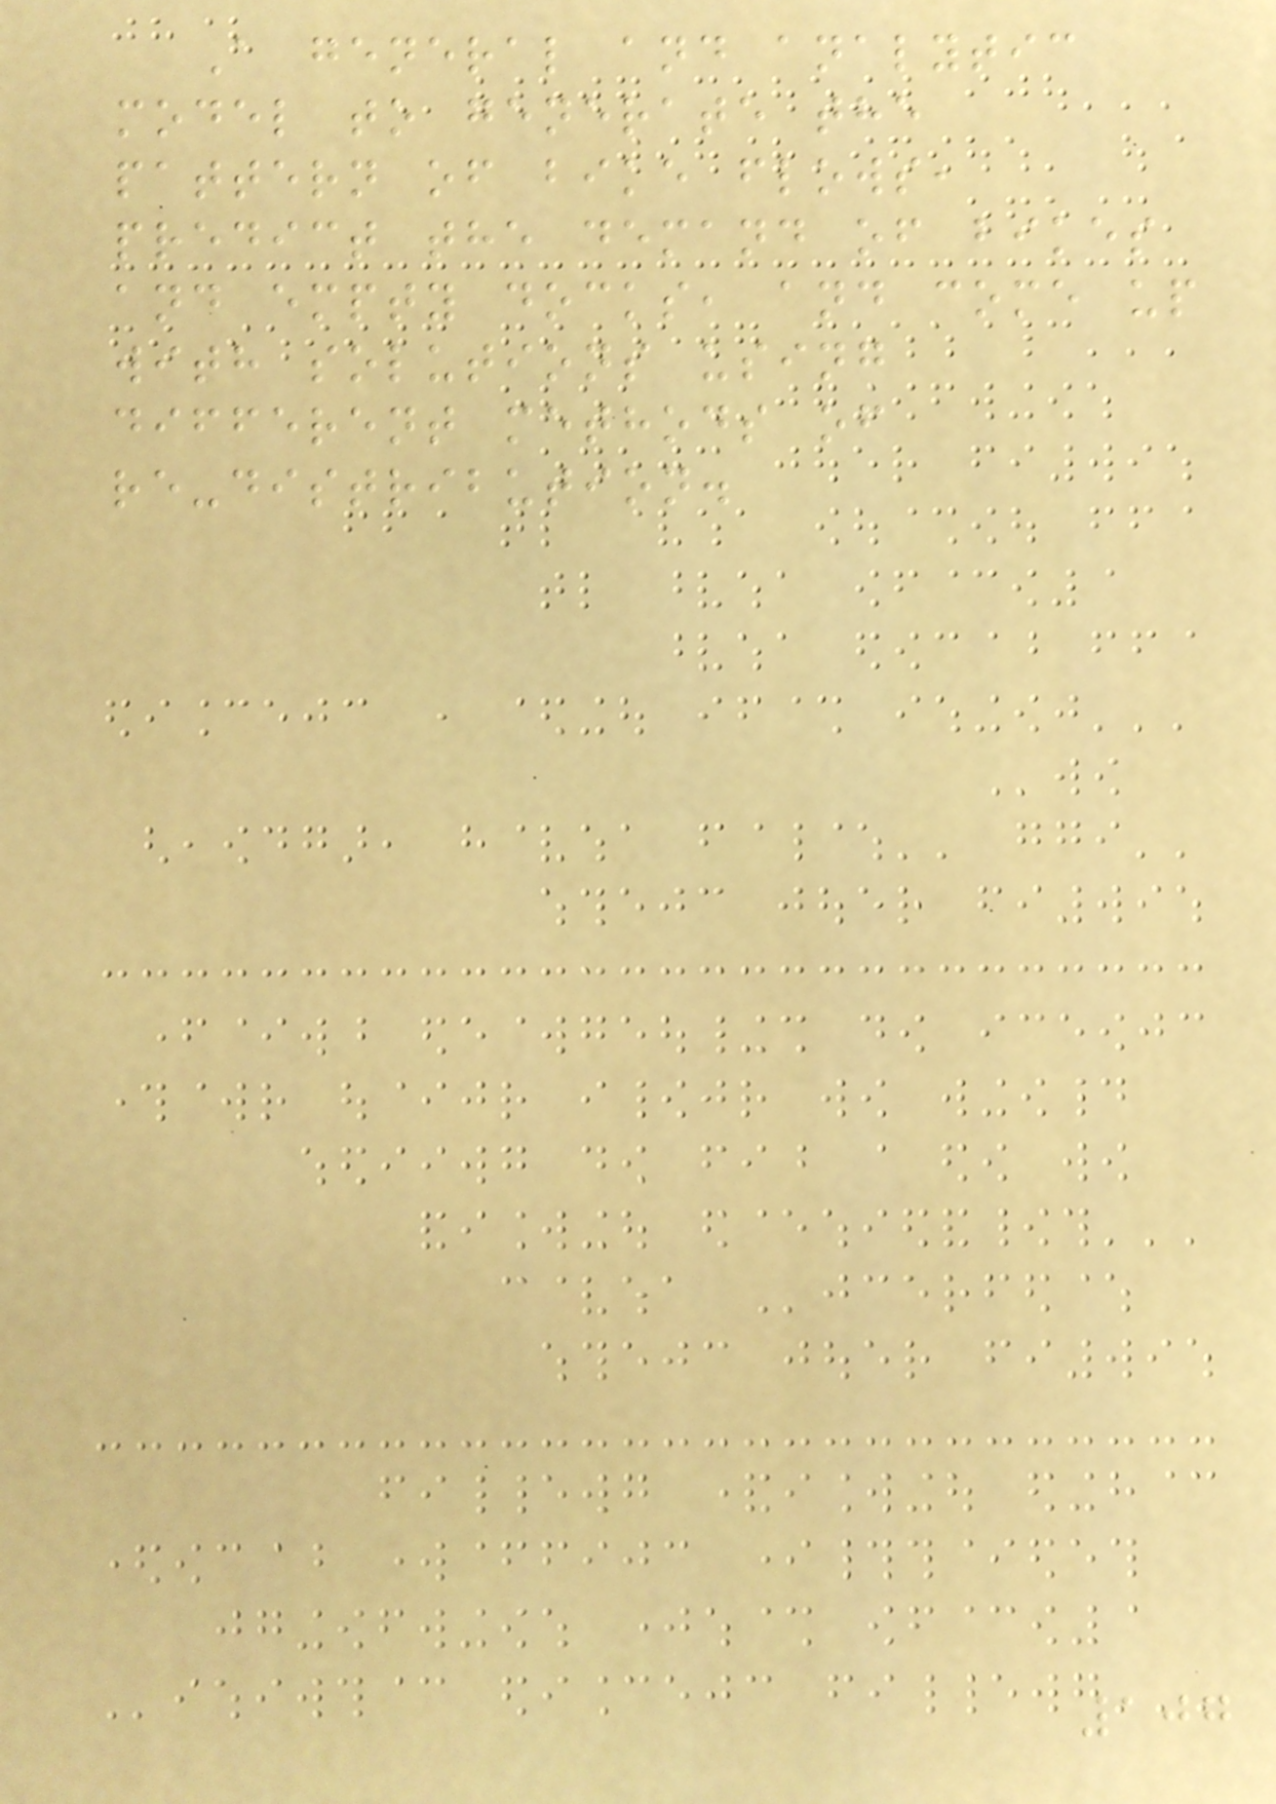A general and analytic
model to generate the
pattern of bike flows,
predict the demand of bikes
and empty docks, and come up
with solutions using
different methods of
re-distribution.
107
